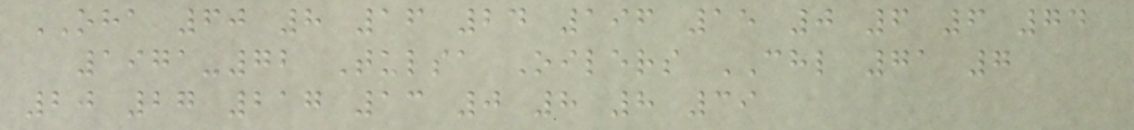OHA 60 8 16 24 196 15 0 6 6 74
1971-72 Tulsa Oilers CHL 71 7
20 27 217 13 0 8 8 39
